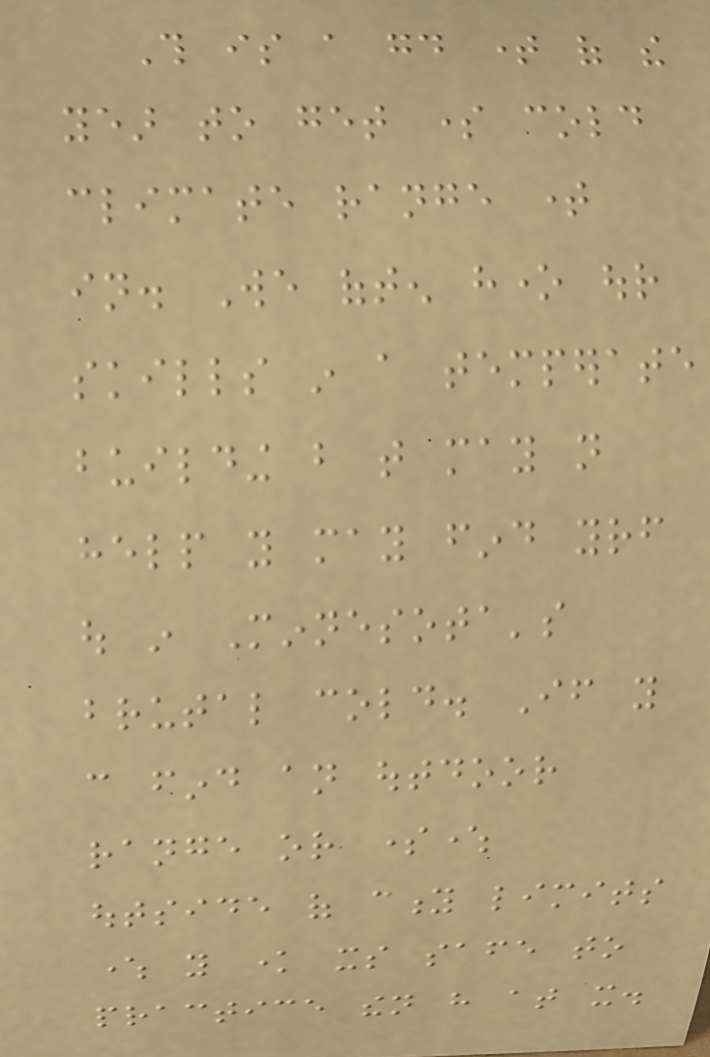This is a good time of the
year to get some cold
climate range time
in. We often hone our
skills in a temperate
building but that may not
help you may find yourself
out in Minnesota's
brutal cold. If you
can find an outdoor
range or somewhere
outside of city limits
where you know its safe to
practice then have at it.
